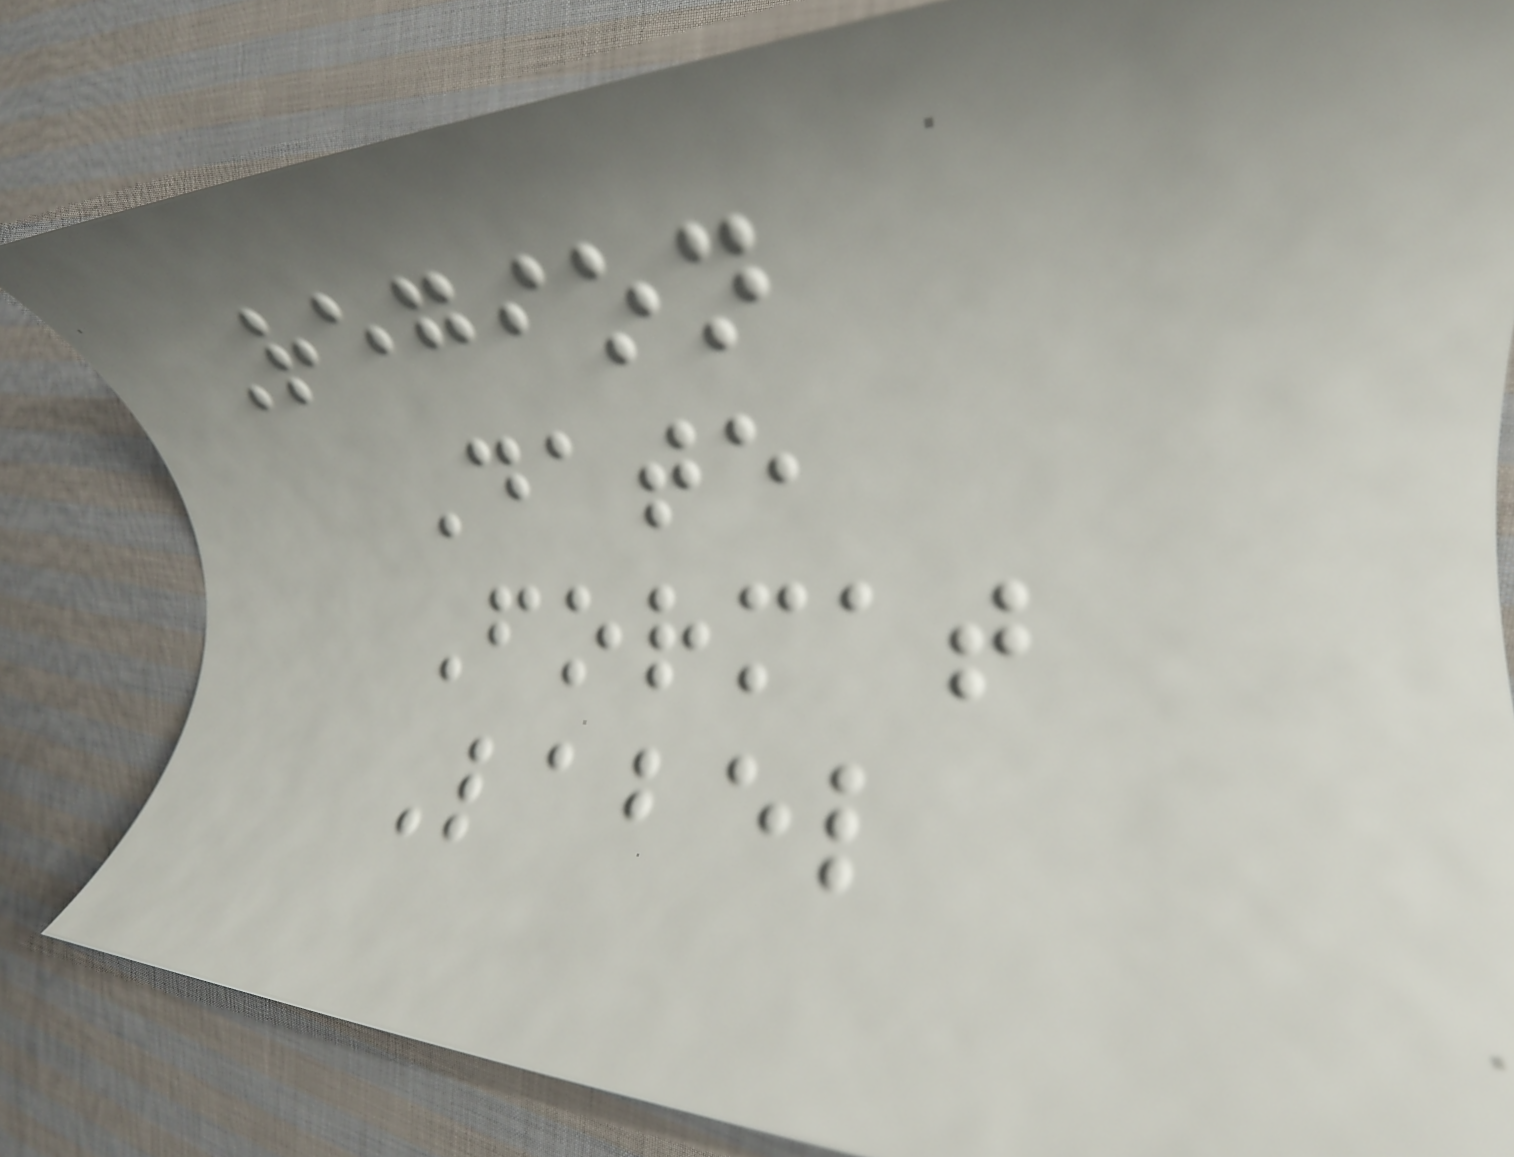Region
Date
Format
Label
